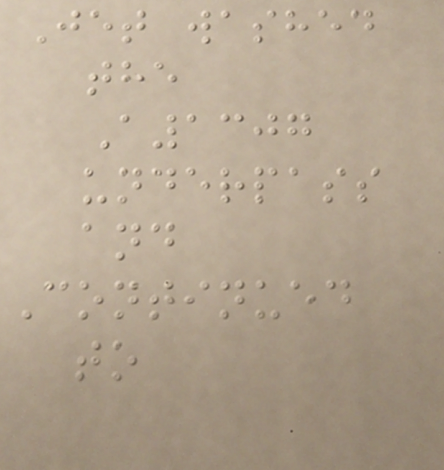Jet washed
the
A1307
underpass
and
Continued
to
